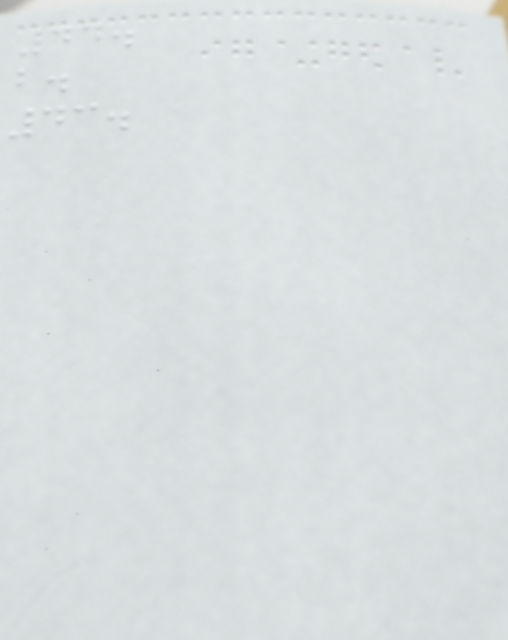44.
b.
43.
